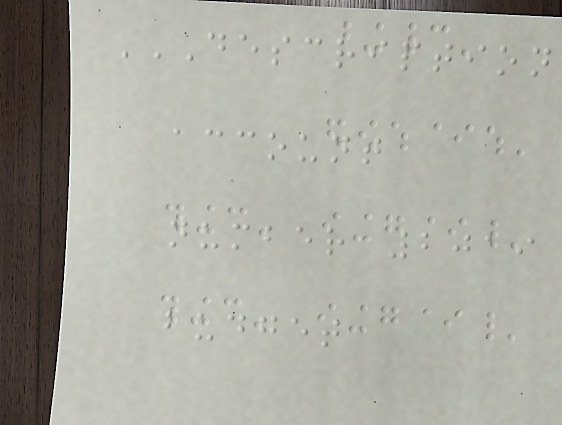DESCRIPTION
ACCOUNT
NUMBER 2019
BUDGET
